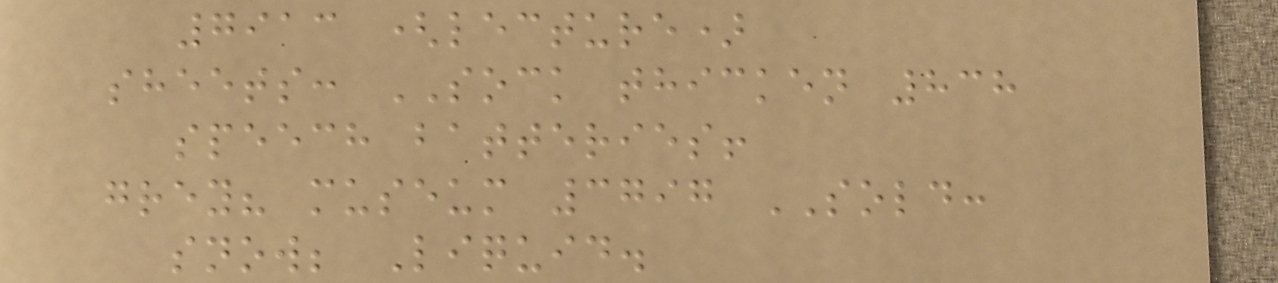7913 (lecture)
sheets: SOCK thicken 838
speech batteries!
grey? museum 3797 SOLD:
snow; Liquid.
